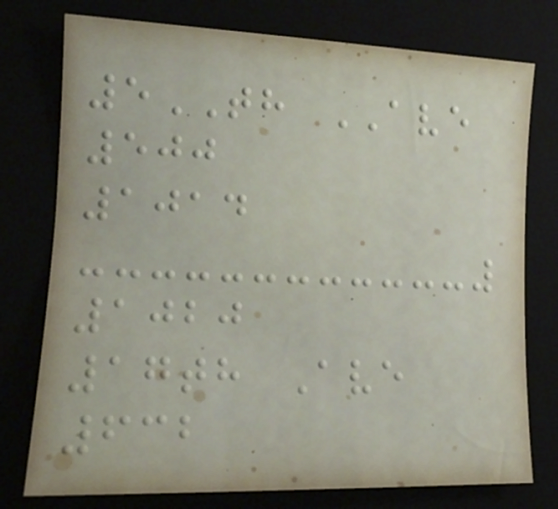5TH AVE
500
1014
1020
17th Ave
632
